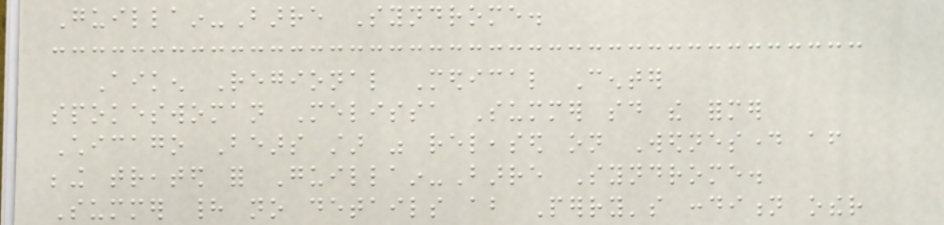Guillain-Barre Syndrome.
Aiken Regional Medical Center
spokeswoman Melissa Summer said the former
Chicago Bears star was released on Wednesday after
being treated for Guillain-Barre Syndrome.
Summer had no details about Perry's condition other
